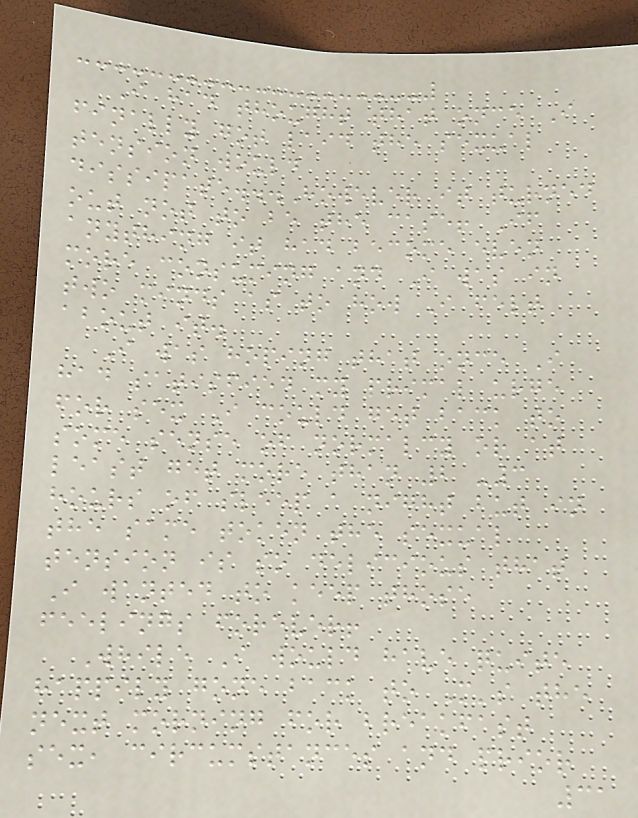I had thought that once I
finally got laid the sexual
tension would
dissipate...However it turned
out not to be the case! If
anything it had become even
more consuming and I was in
two minds as to how I felt
about it.
I was hoping that once I
had satisfied my primal urge
for sex I could get back to
some sense of normalcy or at
least get more than 2 -3
hours of sleep a night but in
the same token the sexual
tension is so delicious that
I wanted to keep those
feelings forever!
While I would have quite
happily gone back to M's the
next morning for breakfast
sex, circumstances and prior
31
